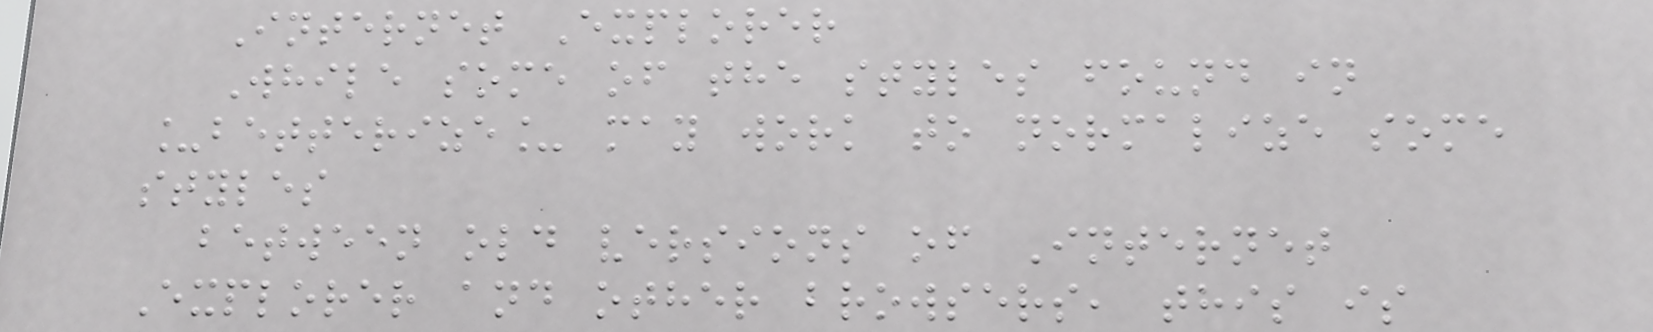Internet Explorer
While some of the styles found in
_betterize_ may work to normalize some
styles
between old versions of Internet
Explorer and other browsers, this is
